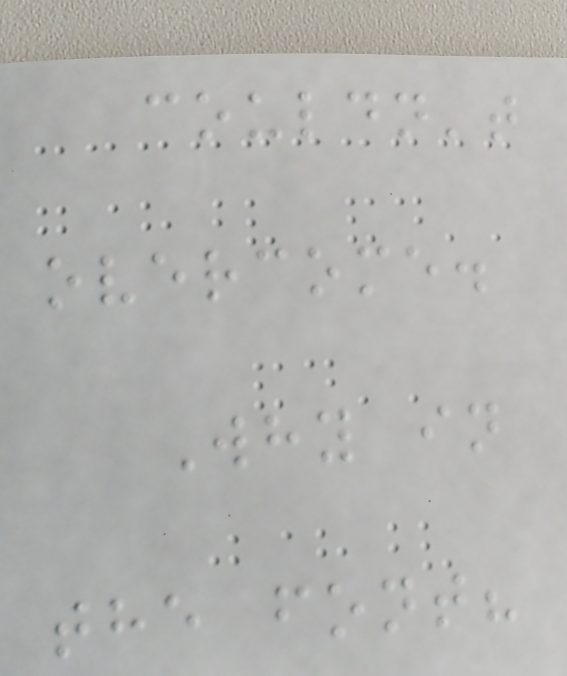couldn't
overcome.
Why in
the font?
